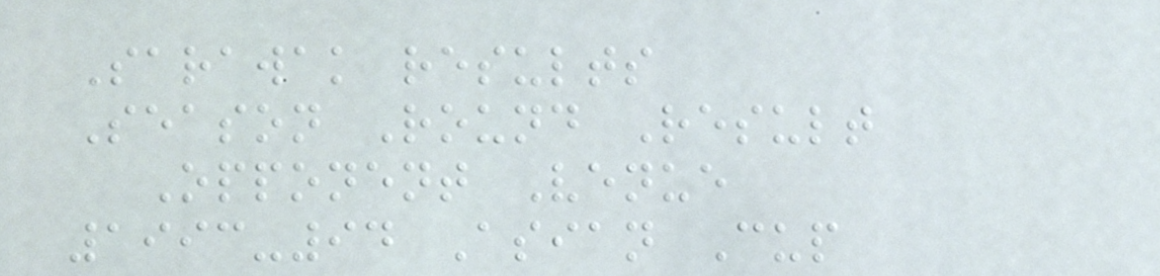Sarawak results
Season Round Result
Opponent Venue
1993-94 Asian Cup
